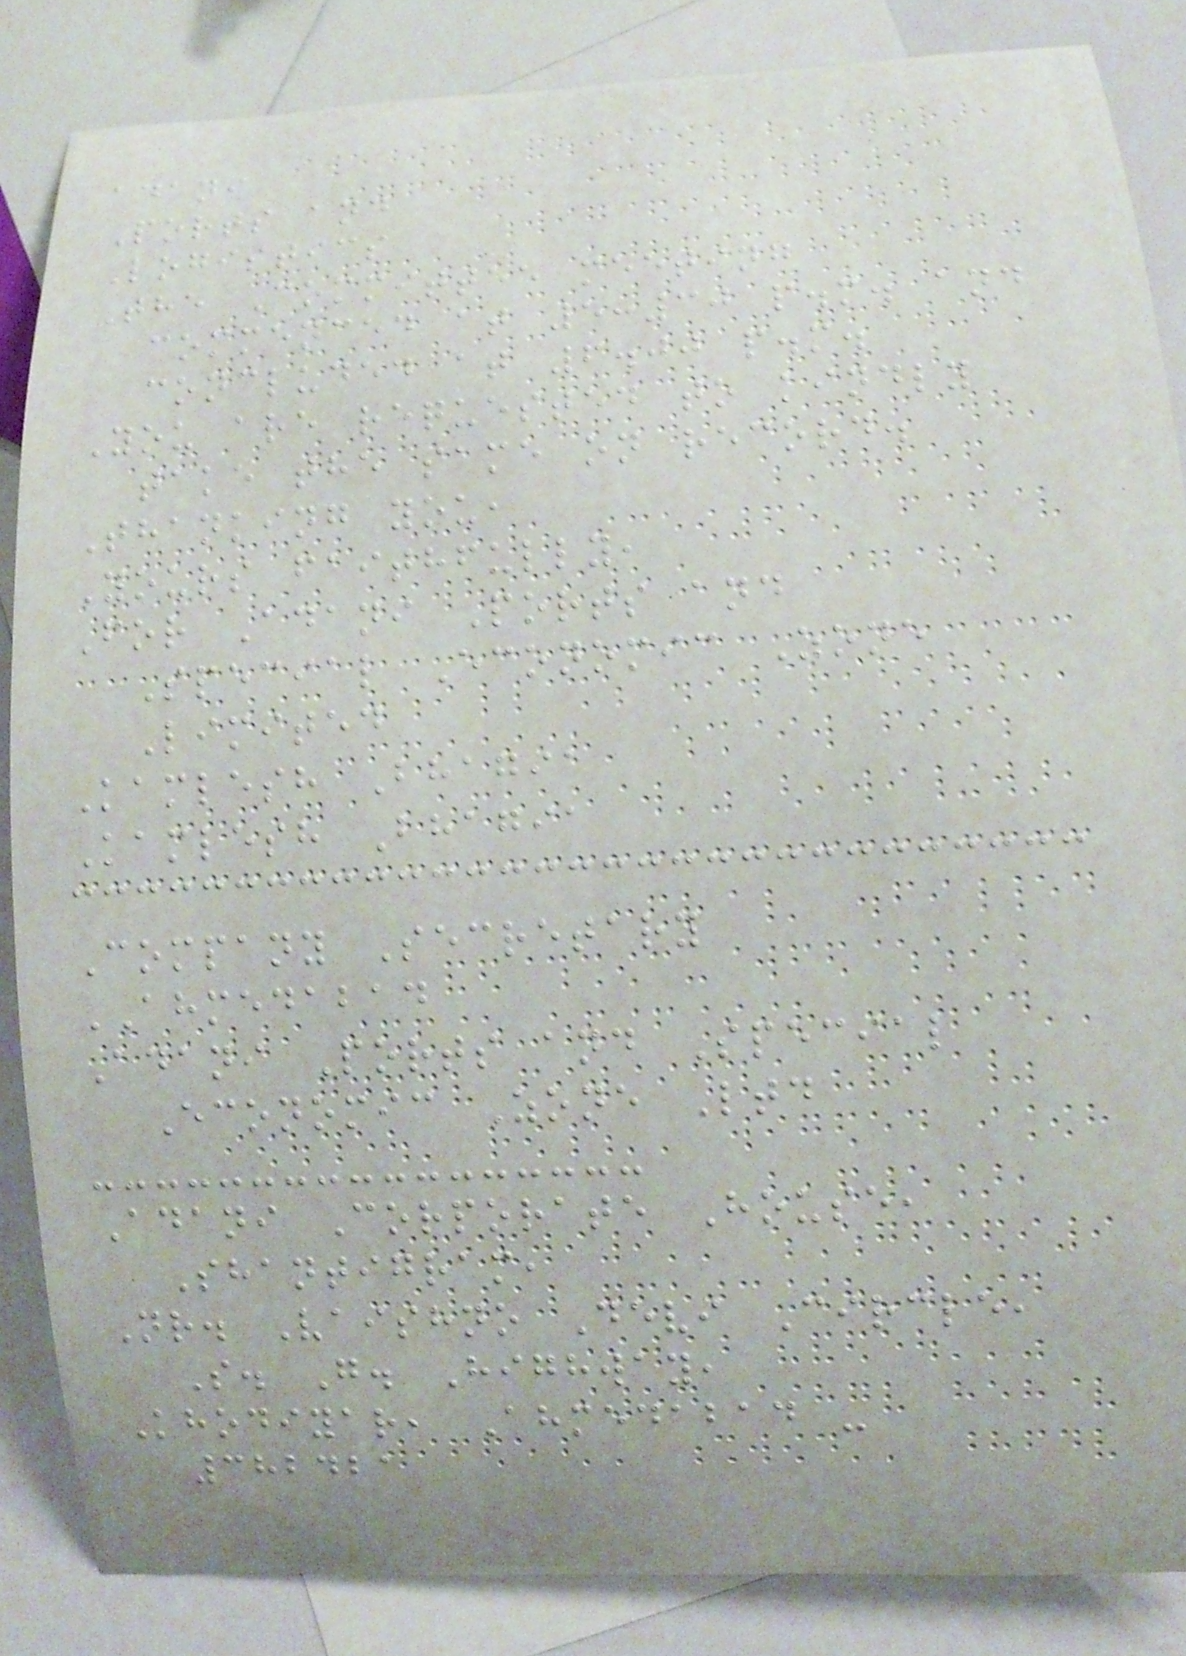adani
Ports and
Logistics
The Committee meeting
commenced at 5:30 p.m. and
concluded at 6.00 p.m.
You are requested to kindly
take the same on record.
Thanking you,
Yours faithfully,
For Adani Ports and
Special Economic Zone
Limited
Kamlesh Bhagia
Kamlesh Bhagia
Company Secretary
AHMEDABAD
Adani Ports and Special
Economic Zone Ltd
Adani Corporate House,
Shantigram,
Nr. Vaishno Devi Circle,
S. G. Highway,
Khodiyar, Ahmedabad -
382421
